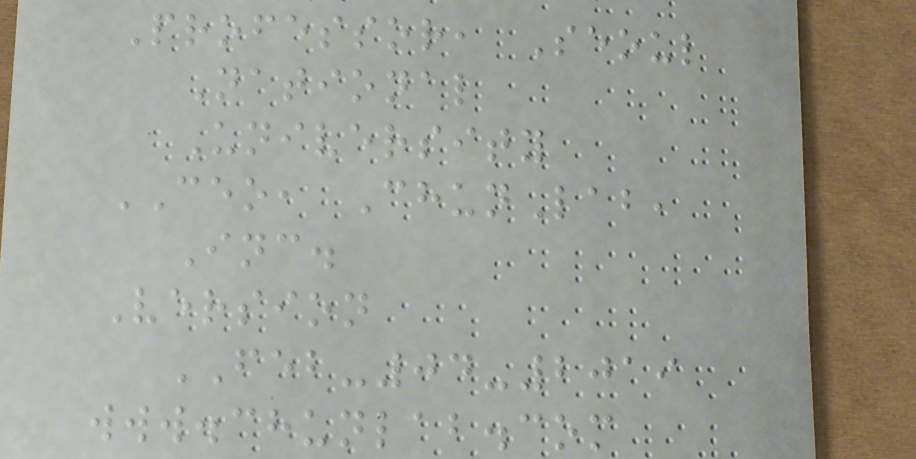Professor, Seoul
National
University
CEO, ChunLab,
Inc.
Version
FEB-04-2019
www.chunlab.com
